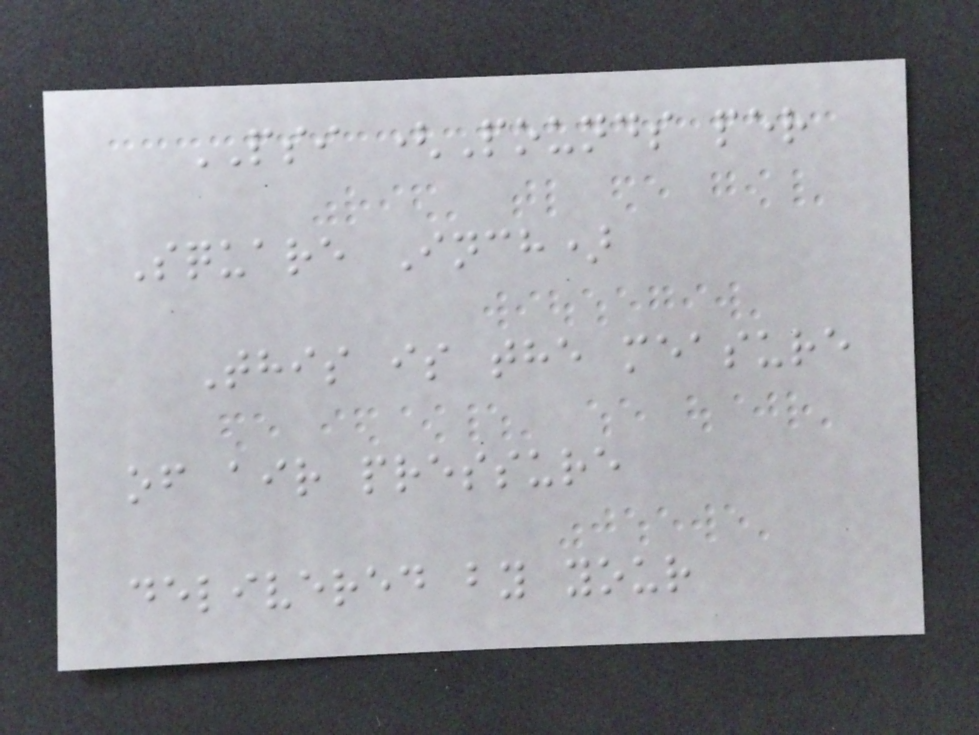PSI (Pounds per
Square Inch)
This is the measure
of air pressure
delivered by your
